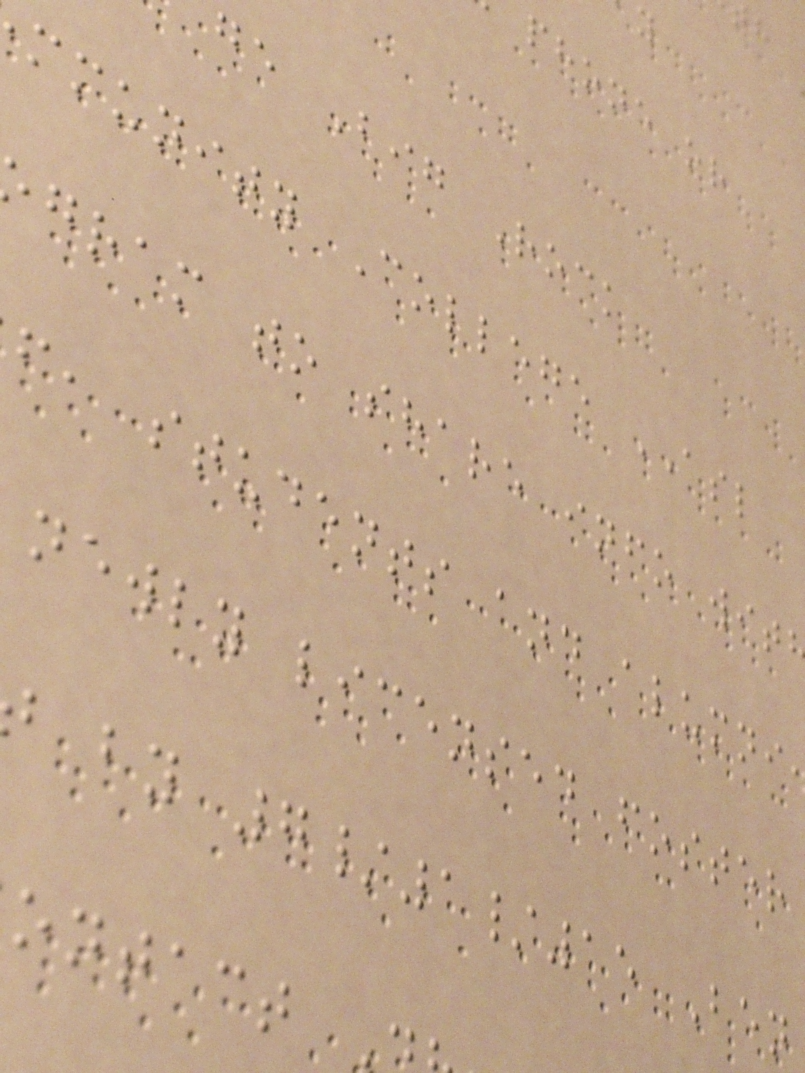phone or
ge Big Rock
mmunity College ASL
gram to share info wit
f, students and alumni
newly licensed foster
by 7/1/15 Ben
